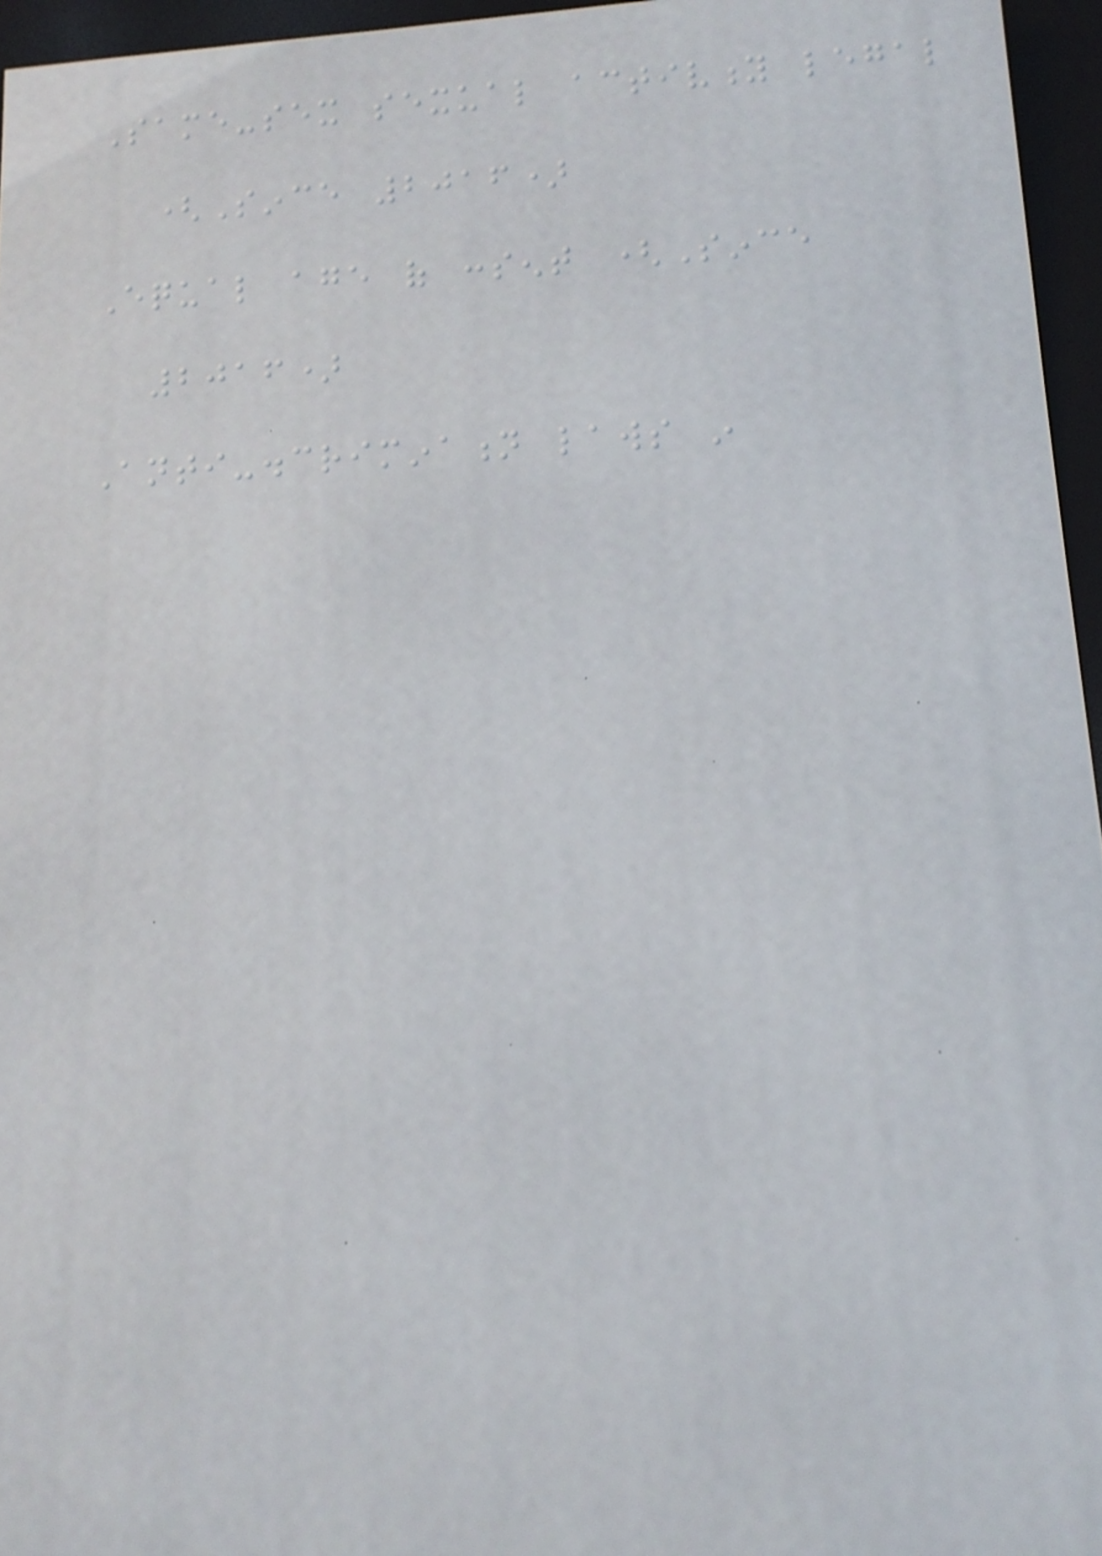Same-sex sexual activity legal
(Since 2016)
Equal age of consent (Since
2016)
Anti-discrimination laws in
